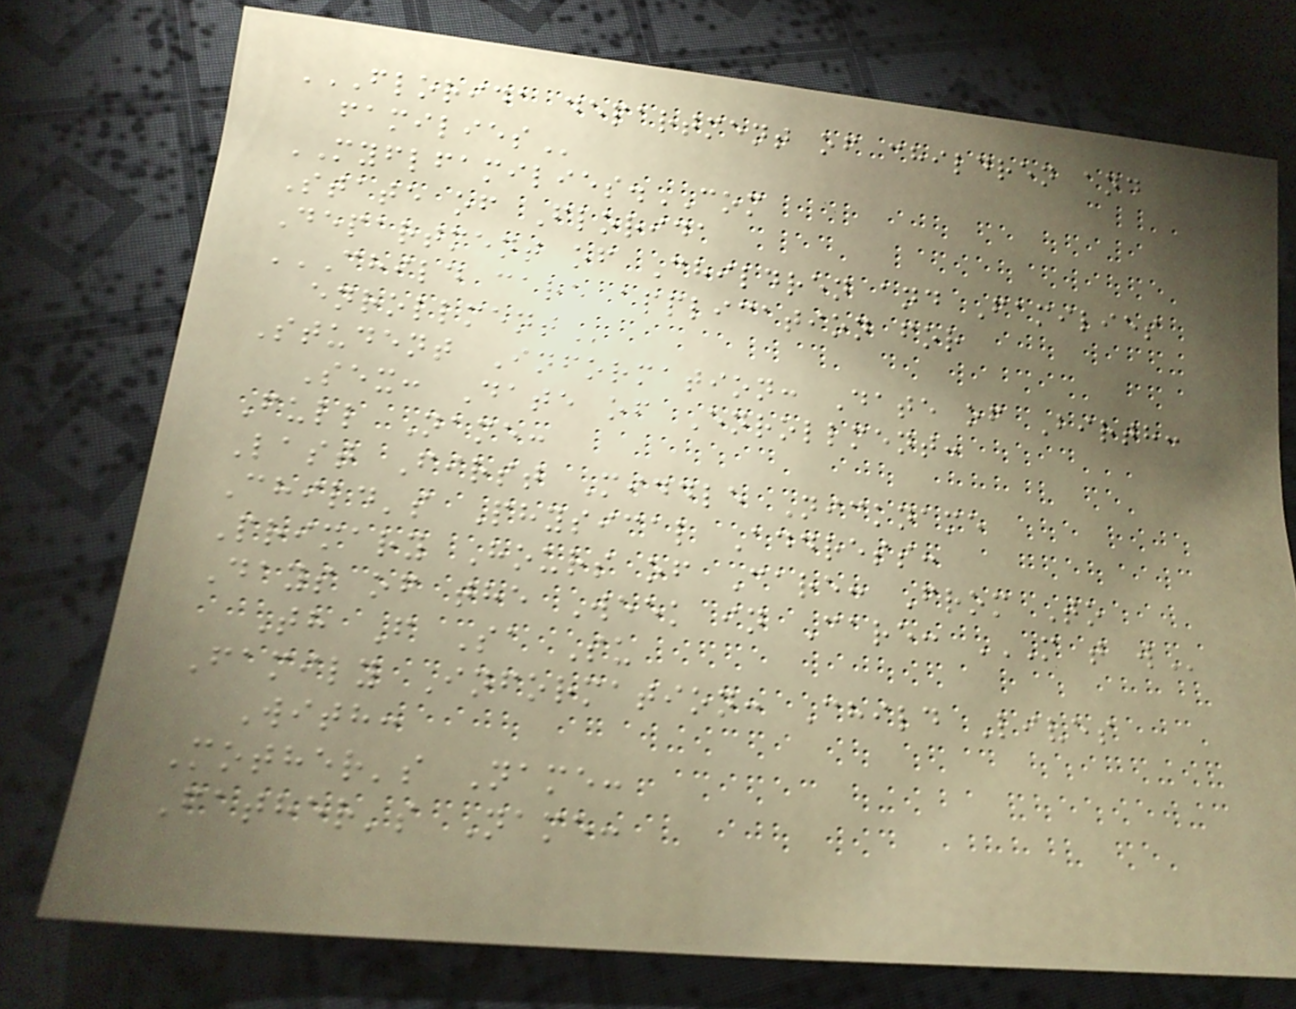FLORIDA DEPARTMENT OF CHILDREN AND
FAMILIES
MYFLFAMILIES.COM
State of Florida
Department of Children and Families
CHILD CARE APPLICATION FOR
ENROLLMENT
Student Information: Date of Birth:
Sex: Date of Enrollment:
Full Name:
Last First Middle Nickname
Child's Physical Address:
Primary Hours of Care: From To
Days of the Week in Care: M T W
Th F Sa Su
Family Information: Child Lives
With:
Mother's Name:
Father's Name:
